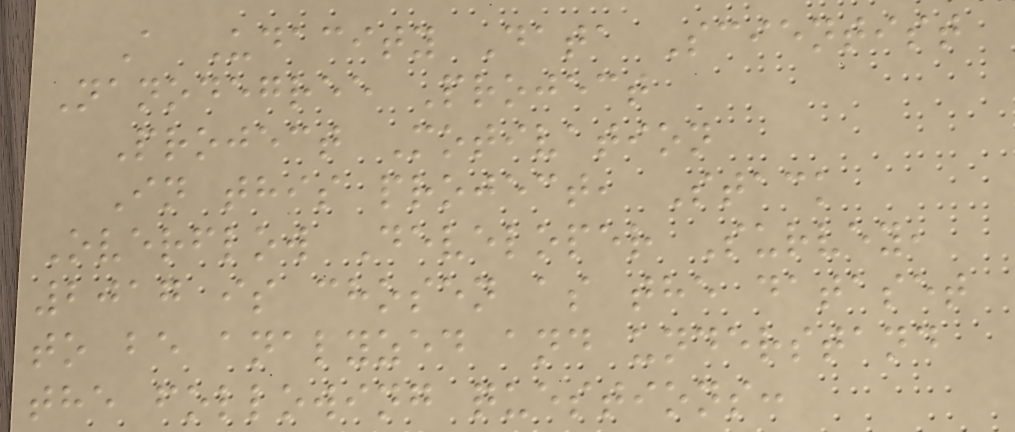A Udacity Data Scientist
Nanodegree Project
Project Motivation
In this project, Stack
Overflow Developer Survey,
2017 is chosen as the dataset
to be analyzed and understand
the following questions:
